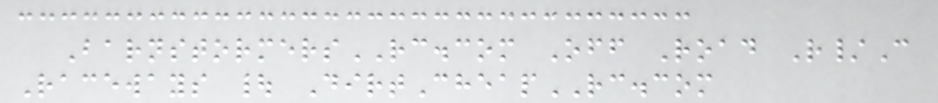BarnstormersRC.com Off Road R/C
Raceways | DirtCheapRC.com
